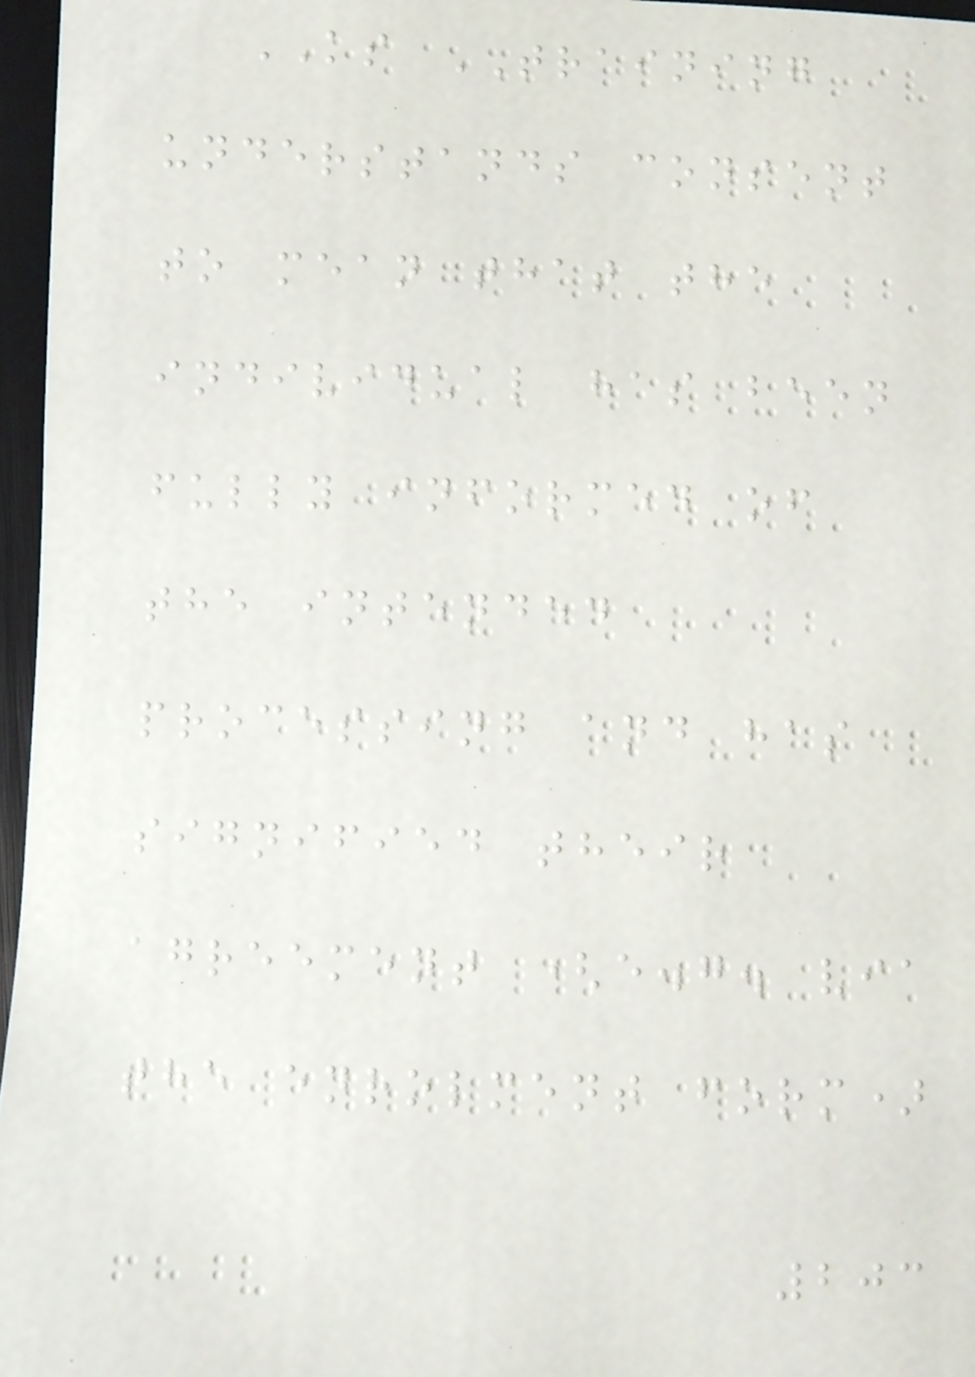KS TRAINING
understands consent
to mean that the
individual has been
fully informed of
the intended
processing and has
signified their
agreement (e.g. via
the enrolment form)
203
